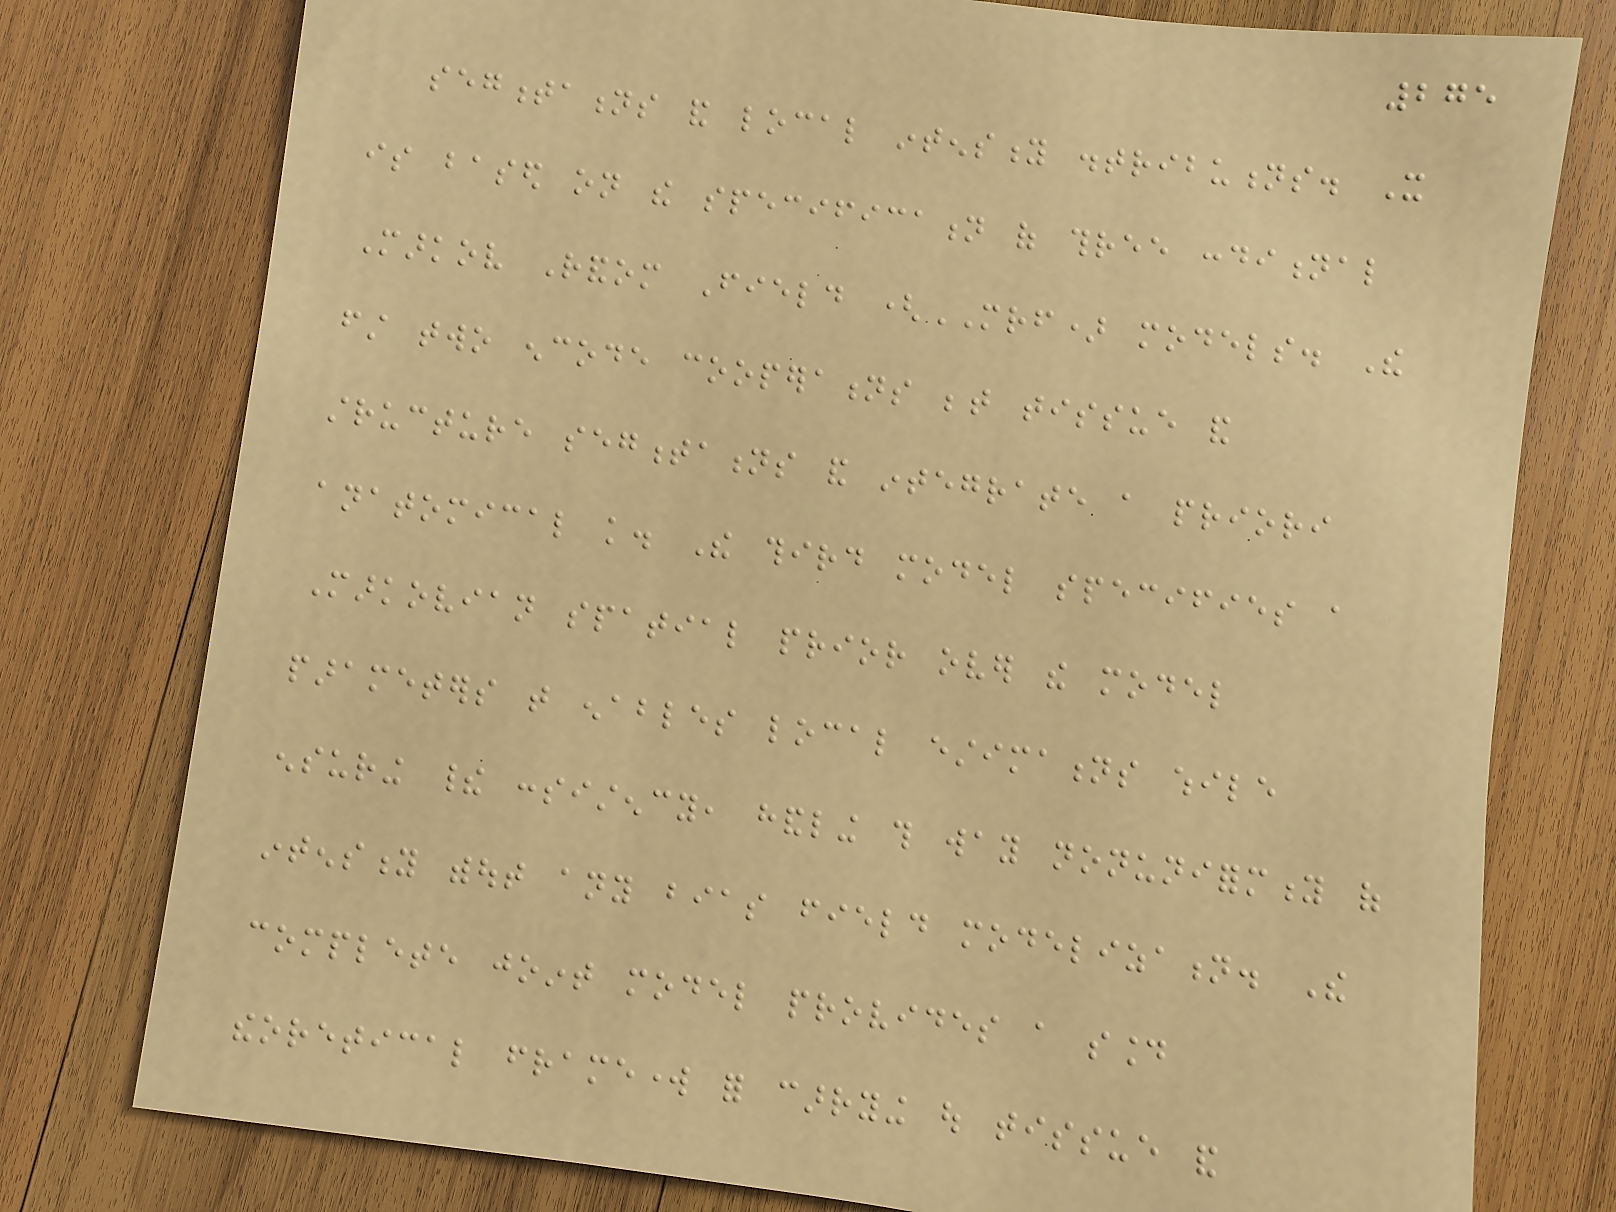275
segmentations and local intensity distributions. It
is based on the specification of three conditional
Markov Random Field (MRF) models. The
first two encode cooperations between tissue and
structure segmentations and integrate a priori
anatomical knowledge. The third model specifies a
Markovian spatial prior over the model
parameters that enables local estimations while
ensuring their consistency, handling this way nonuniformity of
intensity without any bias field modelization. The
complete joint model provides a sound
theoretical framework for carrying out tissue and
